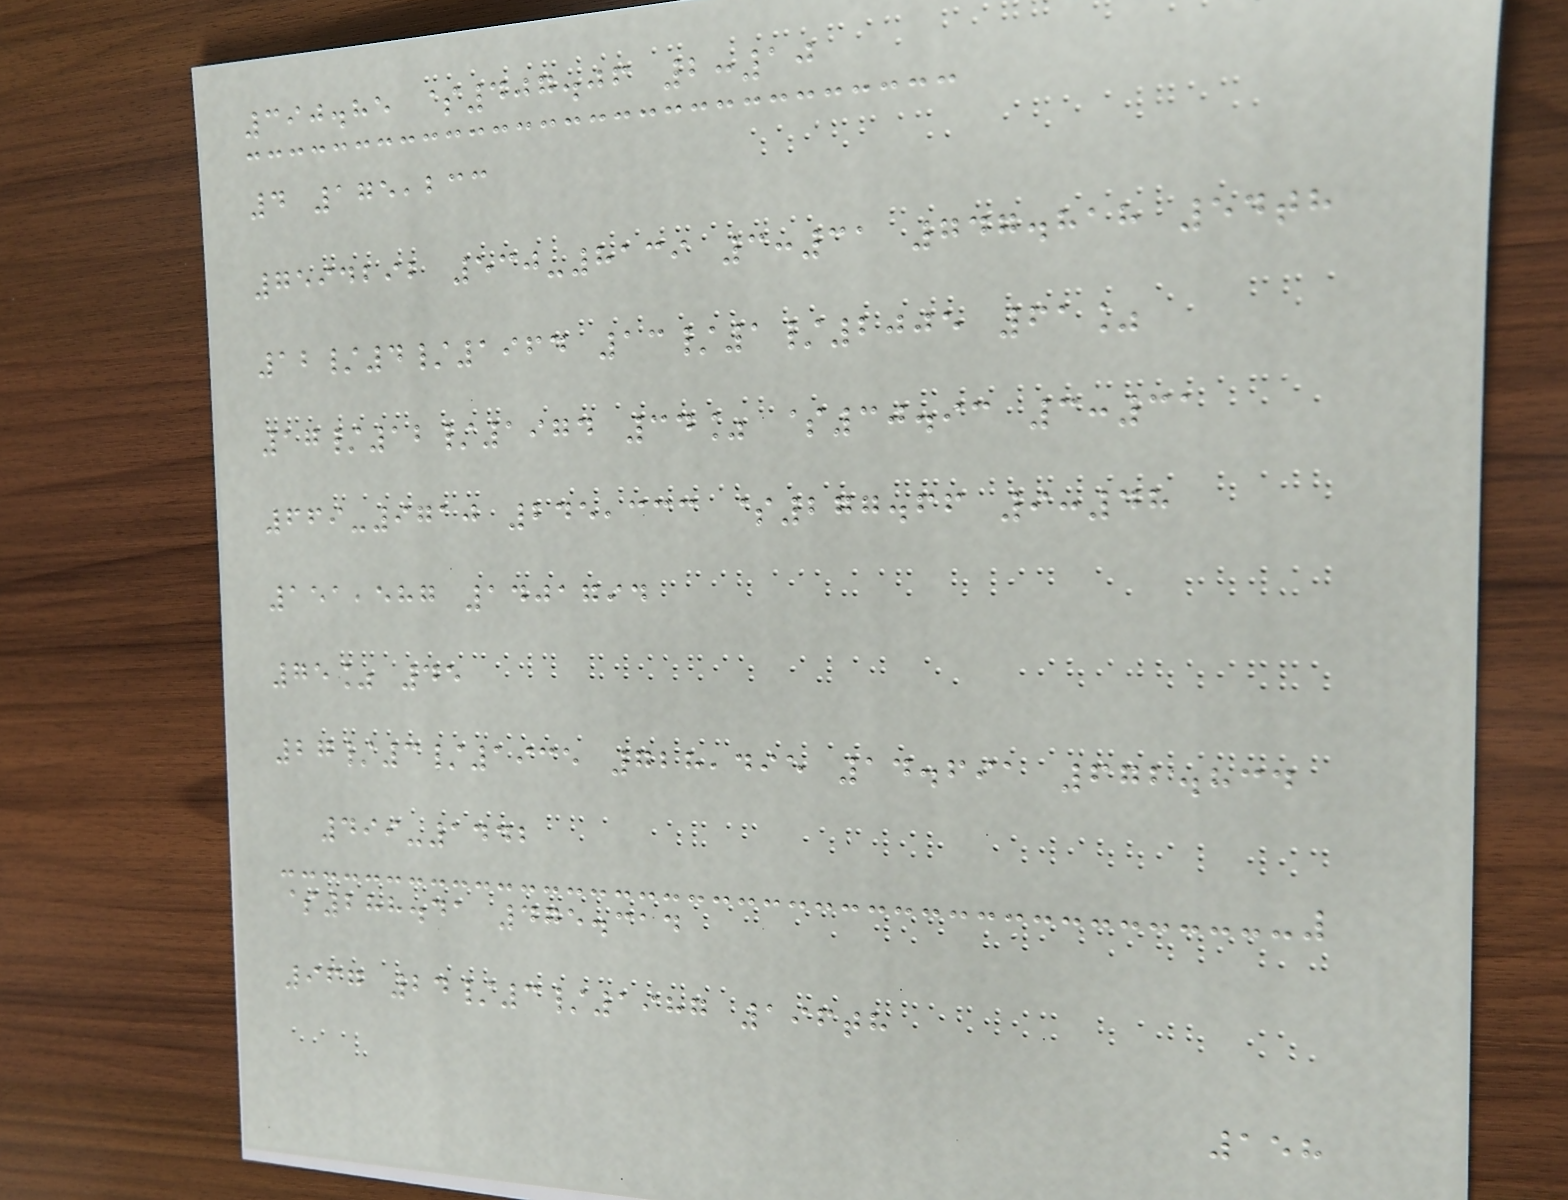390.85 $407.06 2:10
4 175,233
7594292 530-8139 3:31 747.818 54th
12/4/1964 13/1/2005 61%
17/12/1974 34% $30.93 3:31
669-9710 245,333 $277.66 9:48
151,587 1401794
75% 45
27/3/1935 728,495 14.691 672.834
499-1442
$288.41 475.314
967 24/3/1987 196th
158
